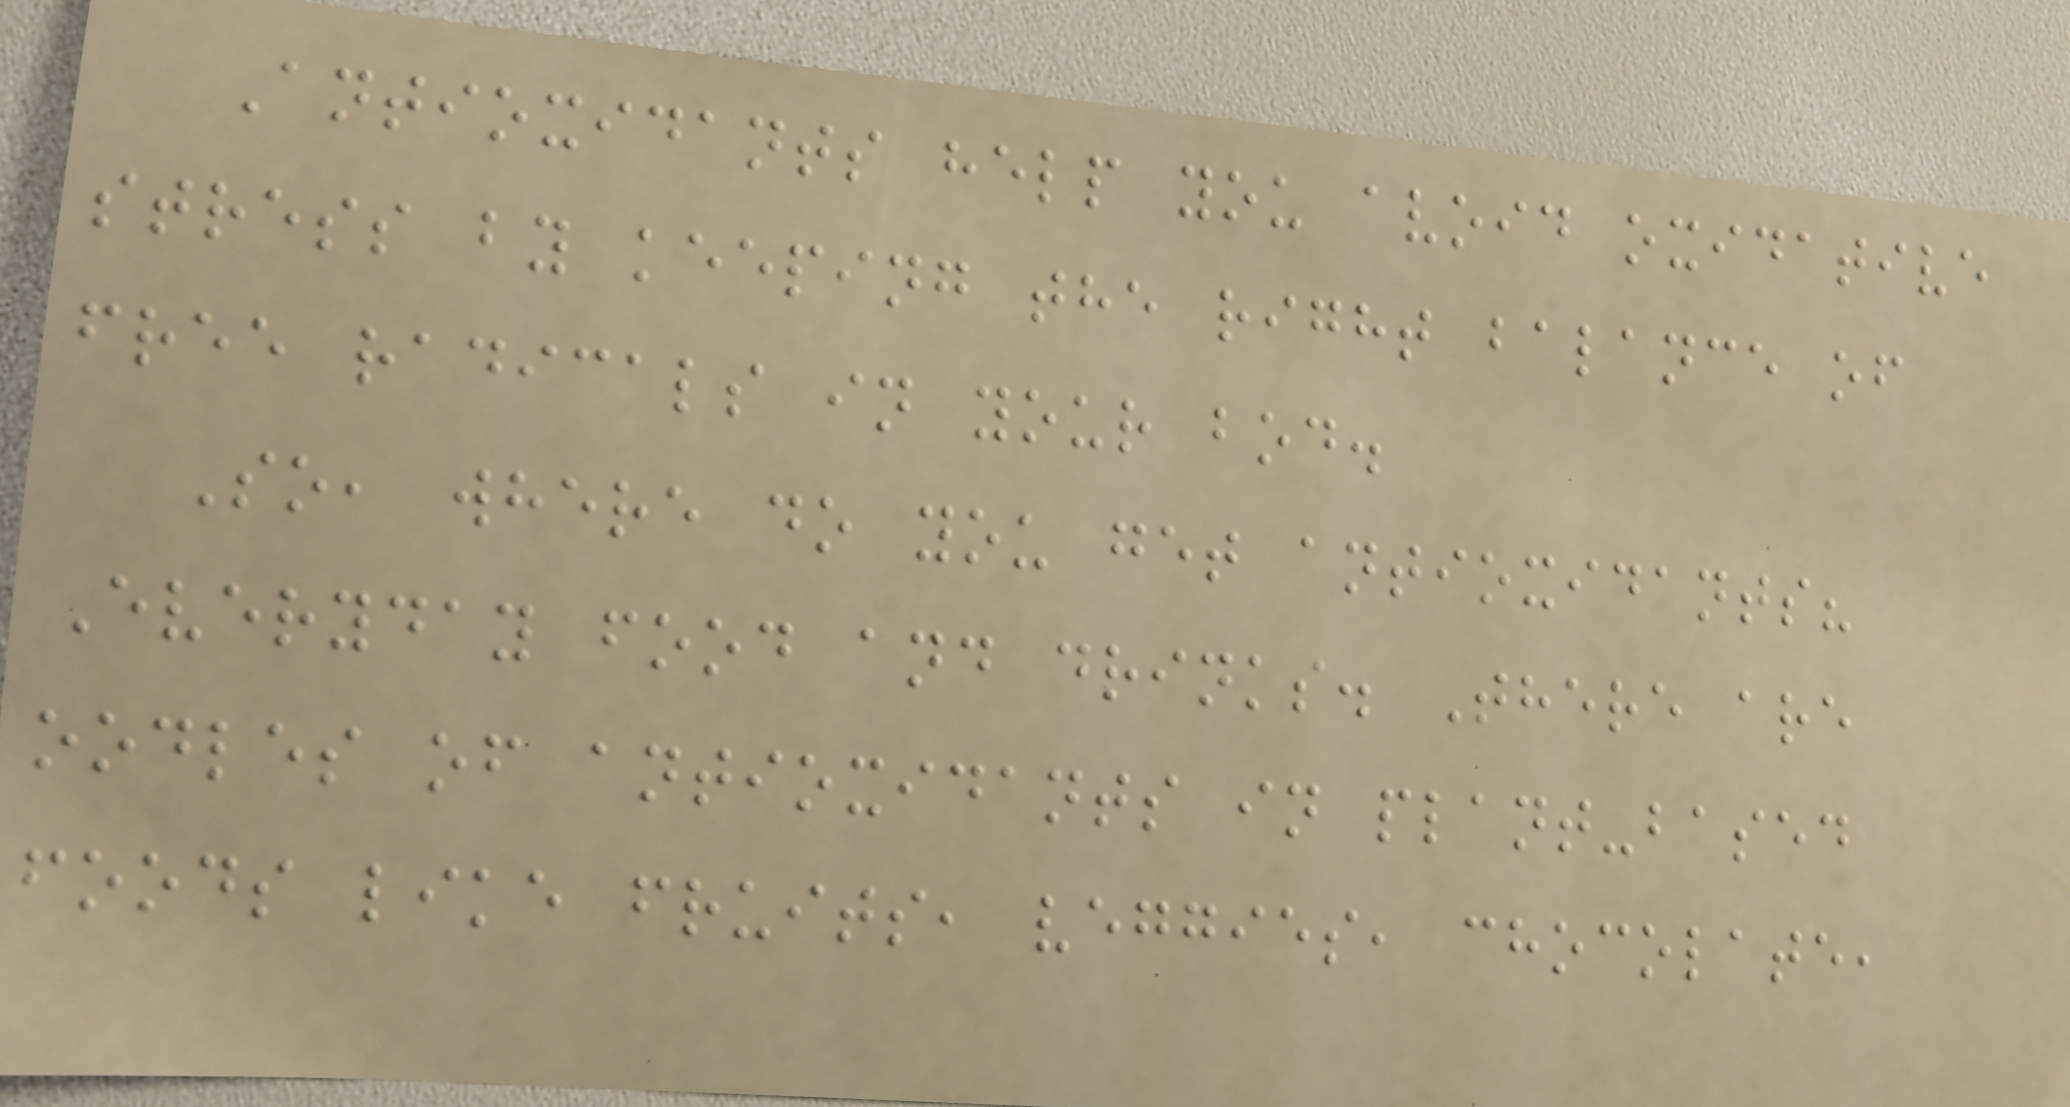Antioxidants help you avoid oxidative
stress by keeping the right balance of
free radicals in your bod.
So, where do you get antioxidants?
Everyday food and drinks. There are
oodles of antioxidants in plant-based
foods like fruits, veggies, chocolate,
